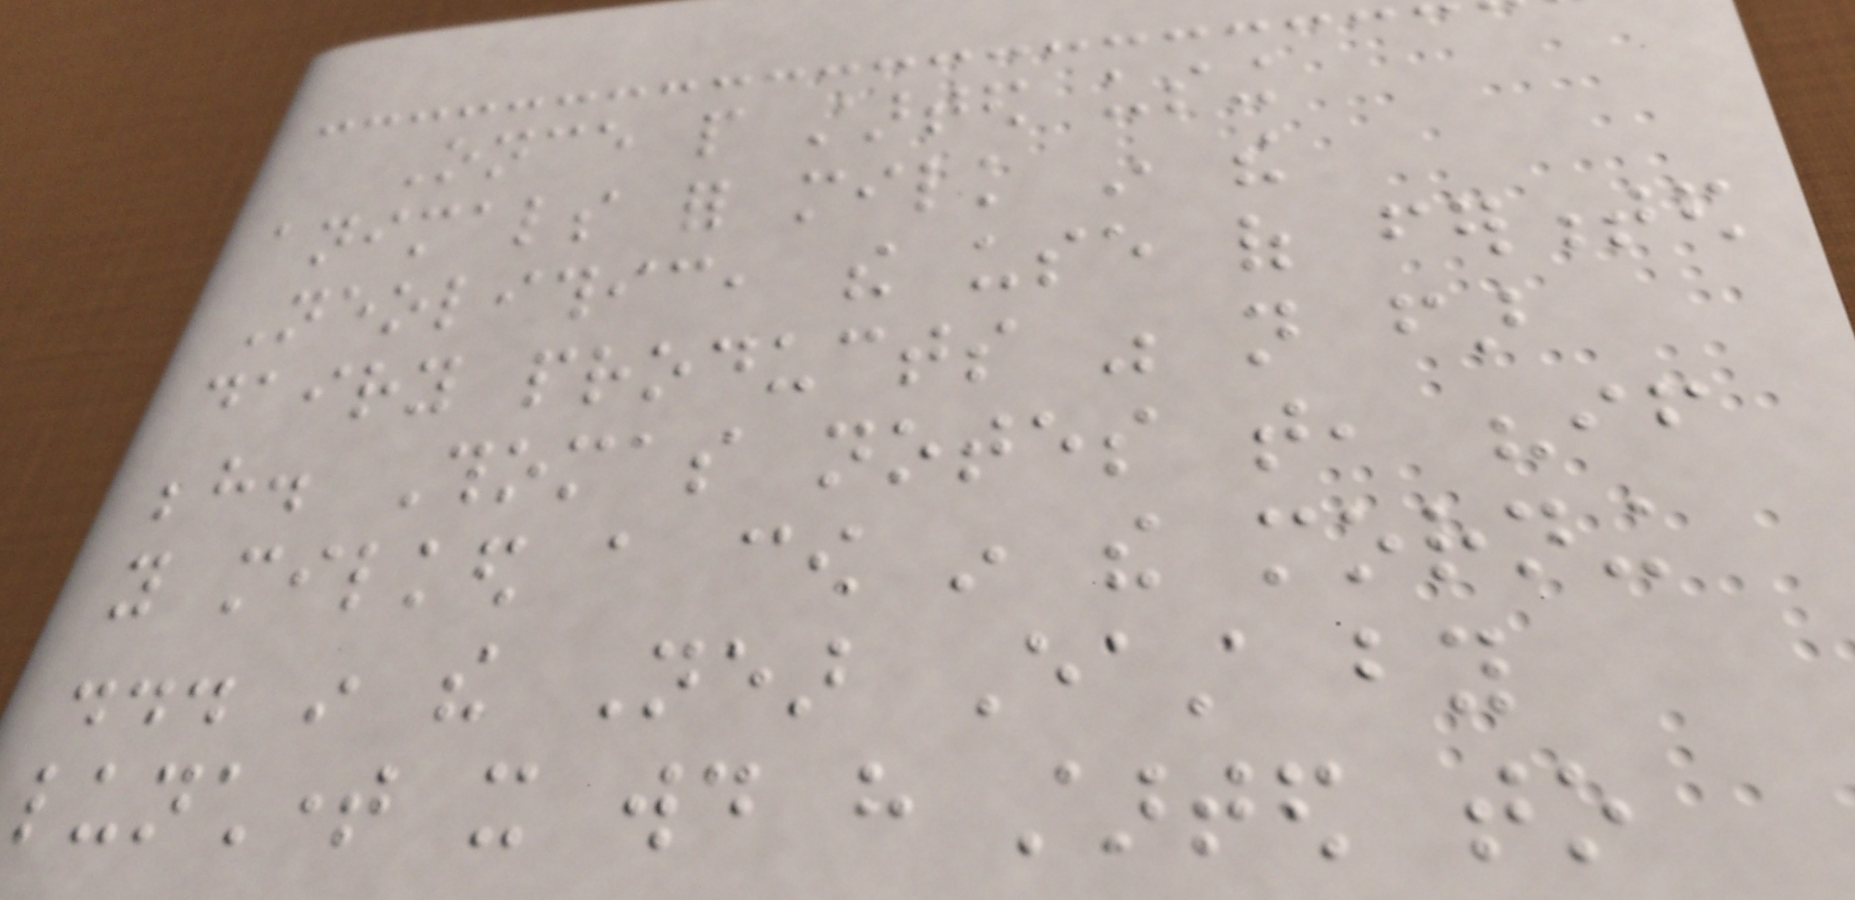Once people started using
animals for milk in the
Neolithic, the use of fermented
dairy products was not far
behind. Thomas notes that, "if
you milked a cow in the morning
... in the Near East by
lunchtime it would have started to
